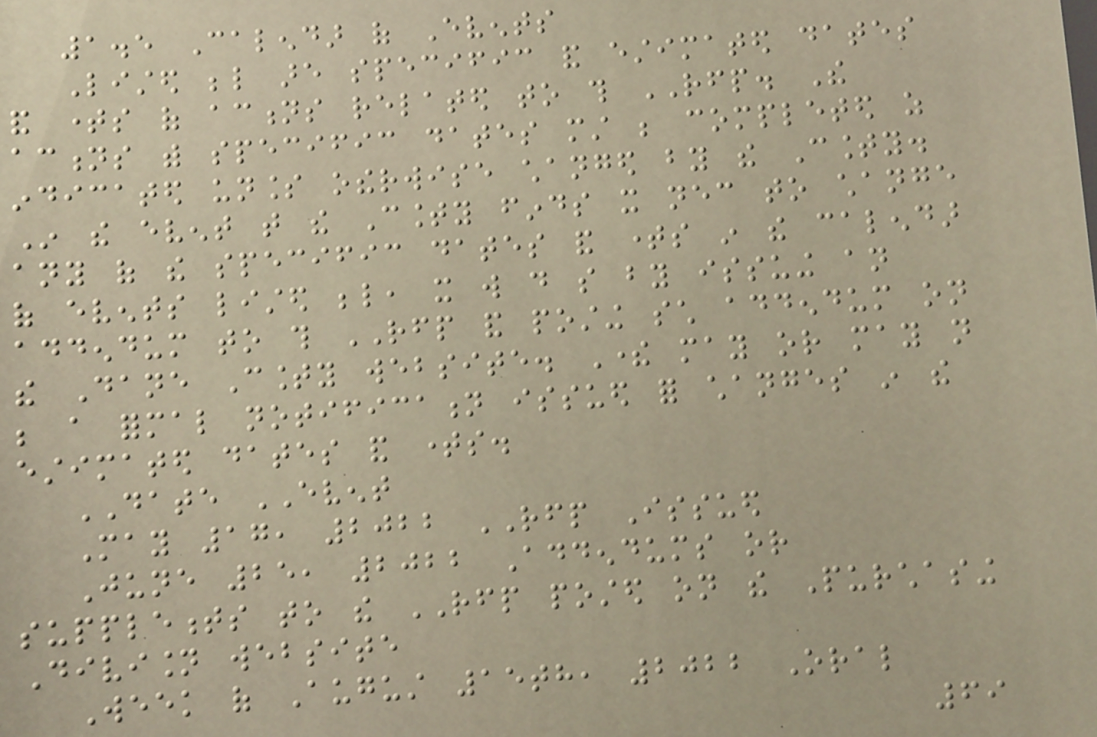1.5 Calendar of Events
Listed below are specific and estimated dates
and times of actions related to this RFP. The
actions with specific dates must be completed as
indicated unless otherwise changed by the County.
In the event that the County finds it necessary to change
any of the specific dates and times in the calendar
of events listed below, it will do so by issuing an
addendum to this RFP and posting such addendum on
the Dane County website. There may or may not
be a formal notification issued for changes in the
estimated dates and times.
DATE EVENT
May 17, 2022 RFP Issued
June 25, 2022 Addendums or
supplements to the RFP posted on the Purchasing
Division website
Week of August 15th, 2022 Oral
69
